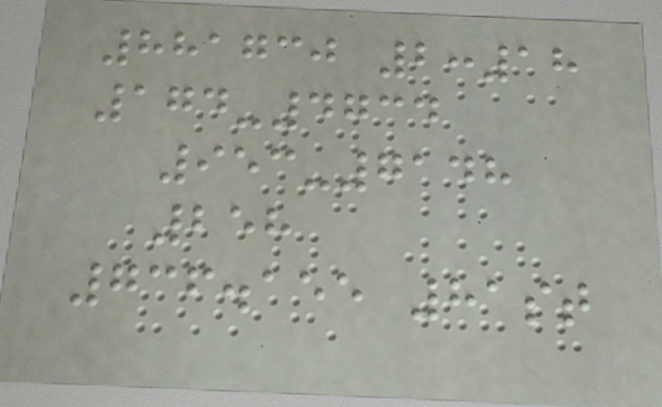881730 2:18
174-4734
953-7148
258
736.155 81st
